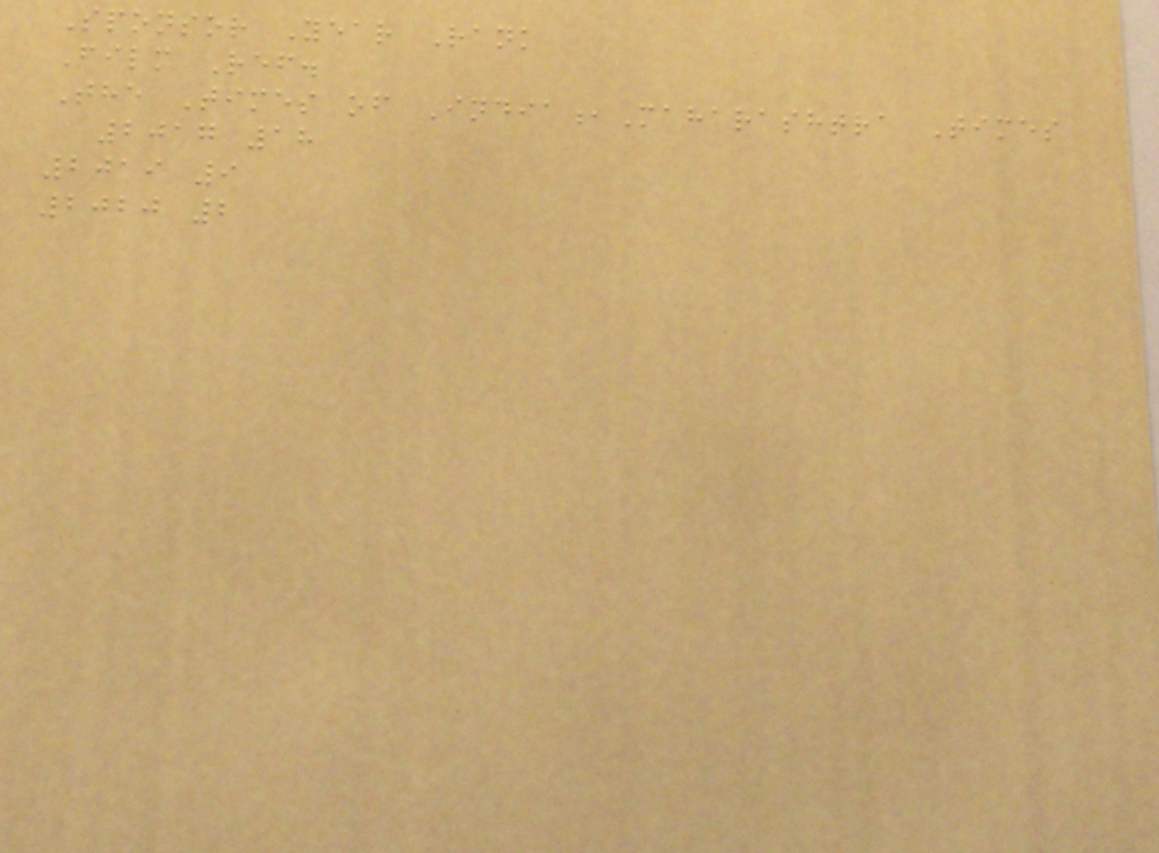Sponsor Year Rank
Film Ref.
The Times of India,Maharashtra Times
2017 18
2019 9
2020 2
